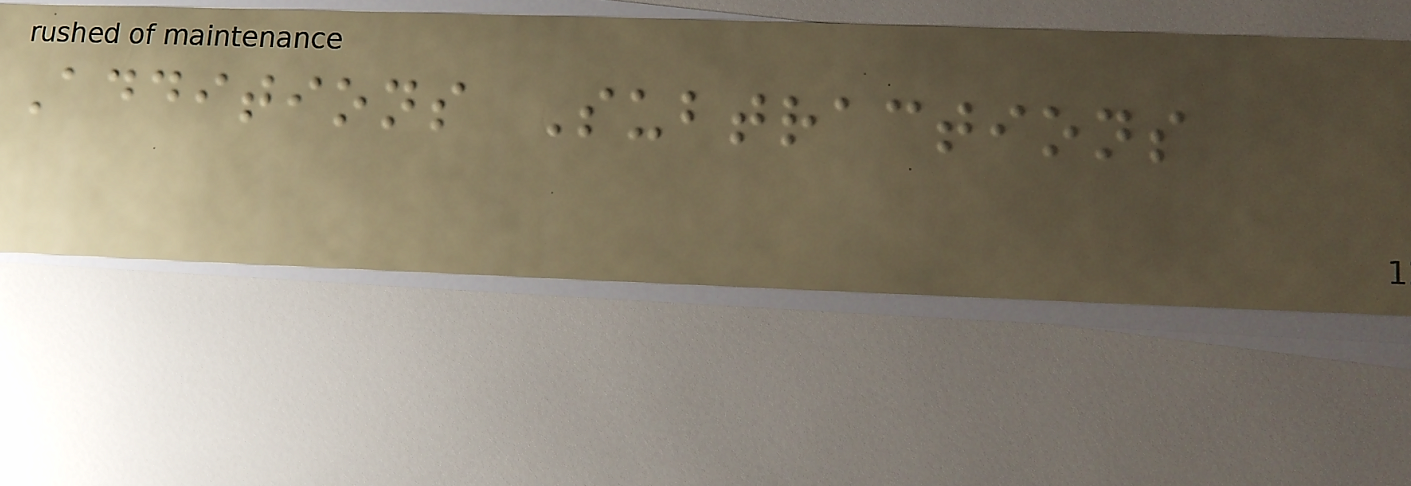Additions Subtractions
